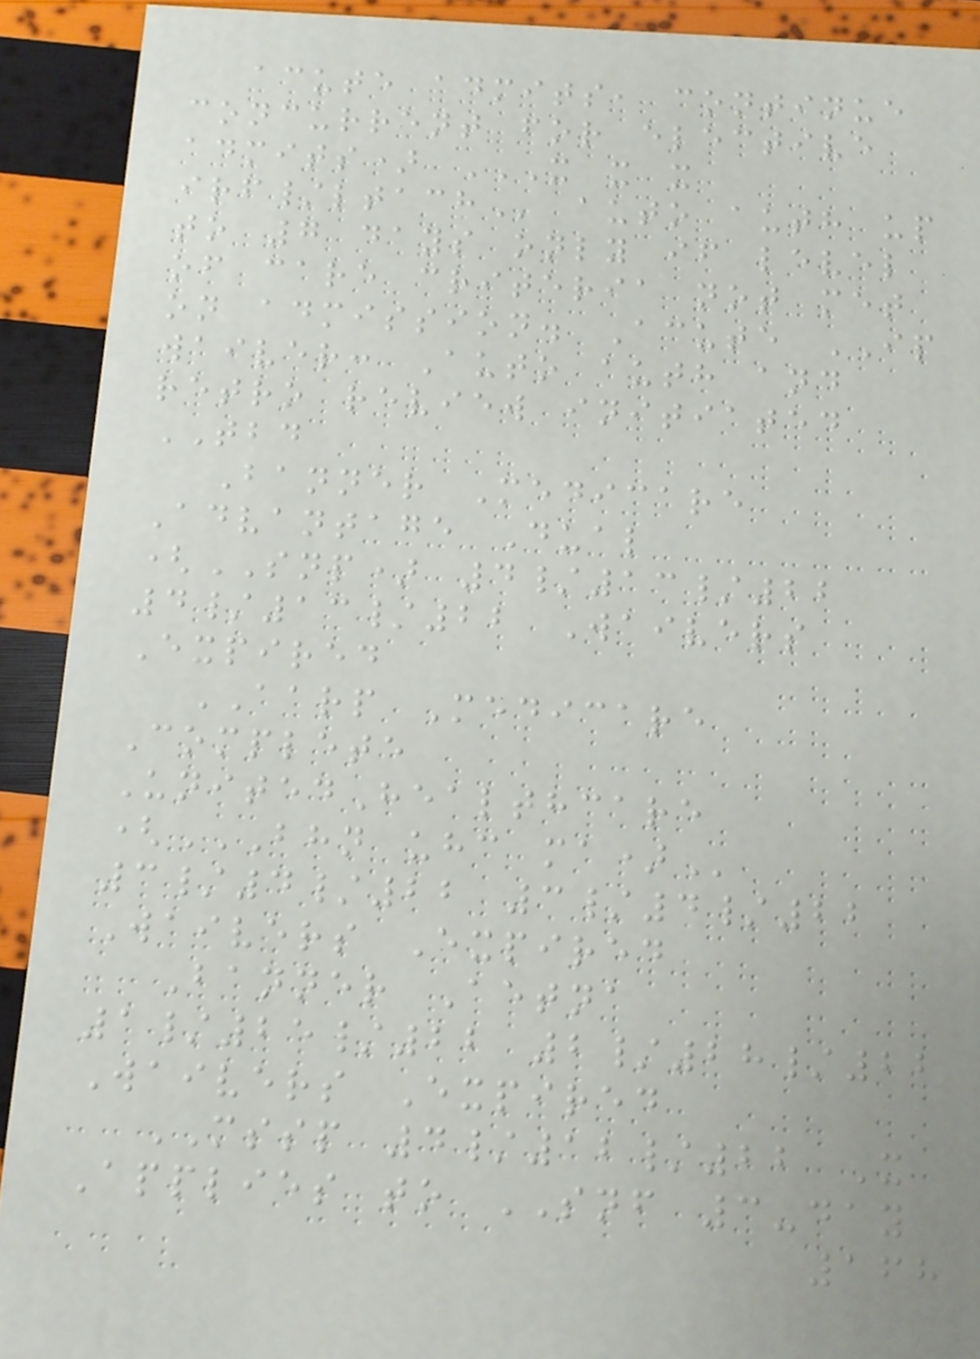acute admits, continue
concurrent for elective
admits) X X X
IRF/LTACH auto auth up
to 7 days only if level
of care criteria not met
on admission. Acute IP
waiver: Auto auth and
retro review initiated
TBD
Banner Medicare
Advantage Dual
(SNP) 4/13/22
4/13/22 Waivers
Expired
AARP Medicare
Complete
UnitedHealthcare
(BHN UHC MA)
3/4/22 3/4/22
Waivers Expired
Banner Aetna
1/25/22 2/28/22
Waivers Expired
MSSP 4/12/22 X
Applies to SNF 3-day
168
